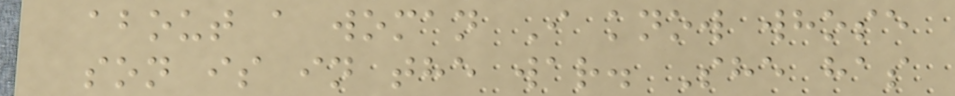about a woman I know whose
son is in the war. She has
